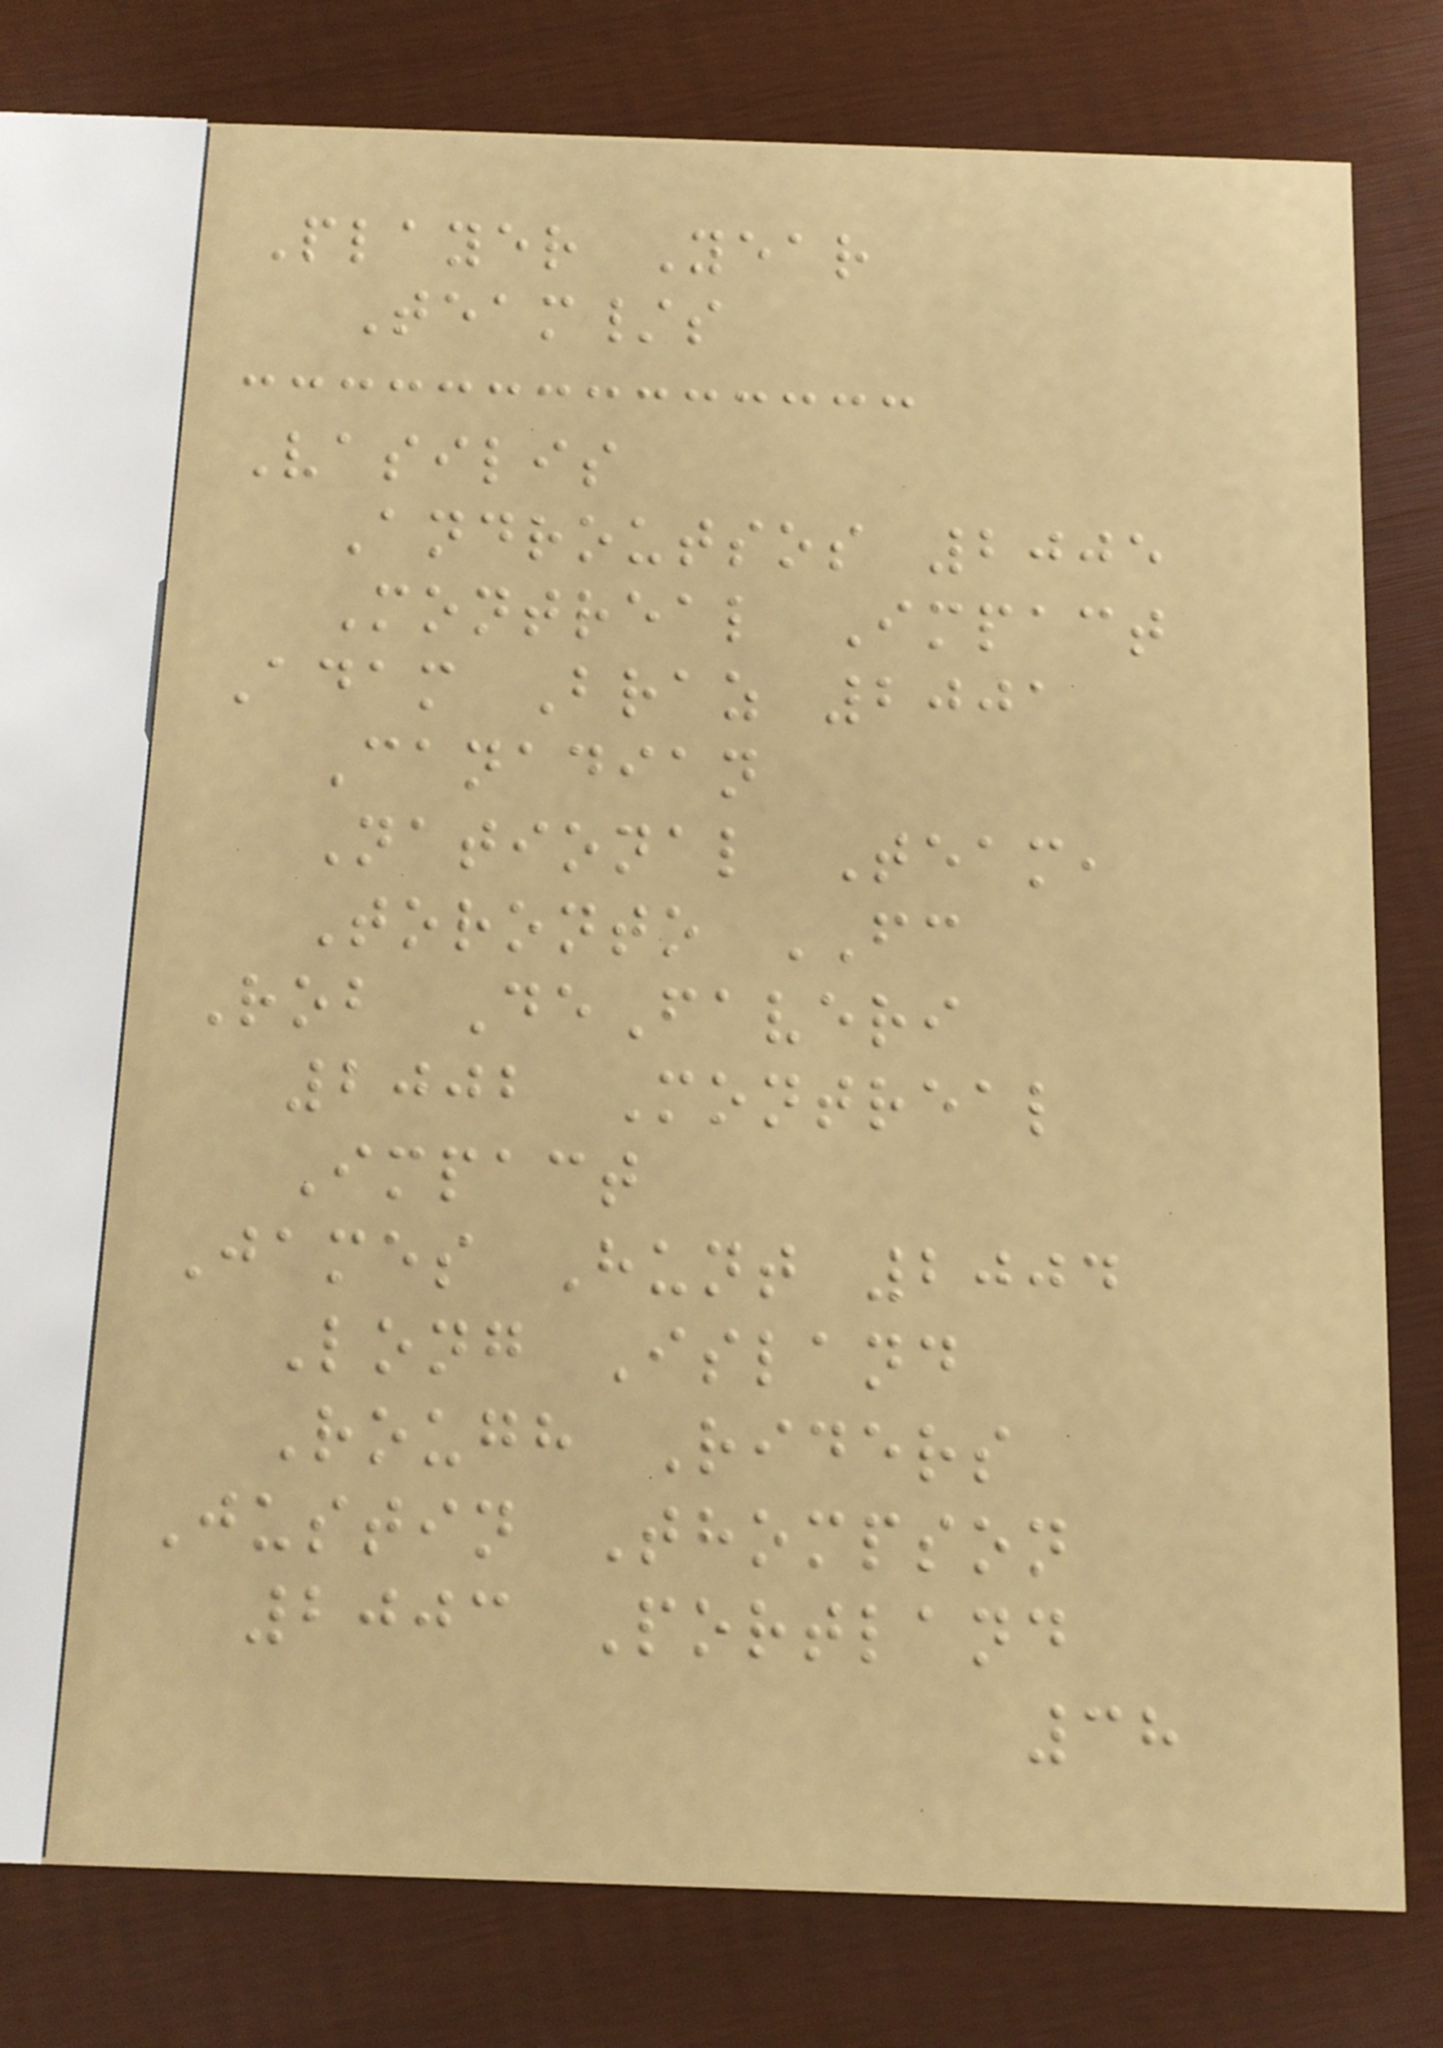Player Year
Team/s
Vasilis
Androutsos 2005
Montreal Impact
Adam Braz 2001
Canadian
National Team,
Toronto FC
Rob DeFaveri
2002 Montreal
Impact
James Hunt 2004
Long Island
Rough Riders
Justin Thompson
2003 Portland
38
